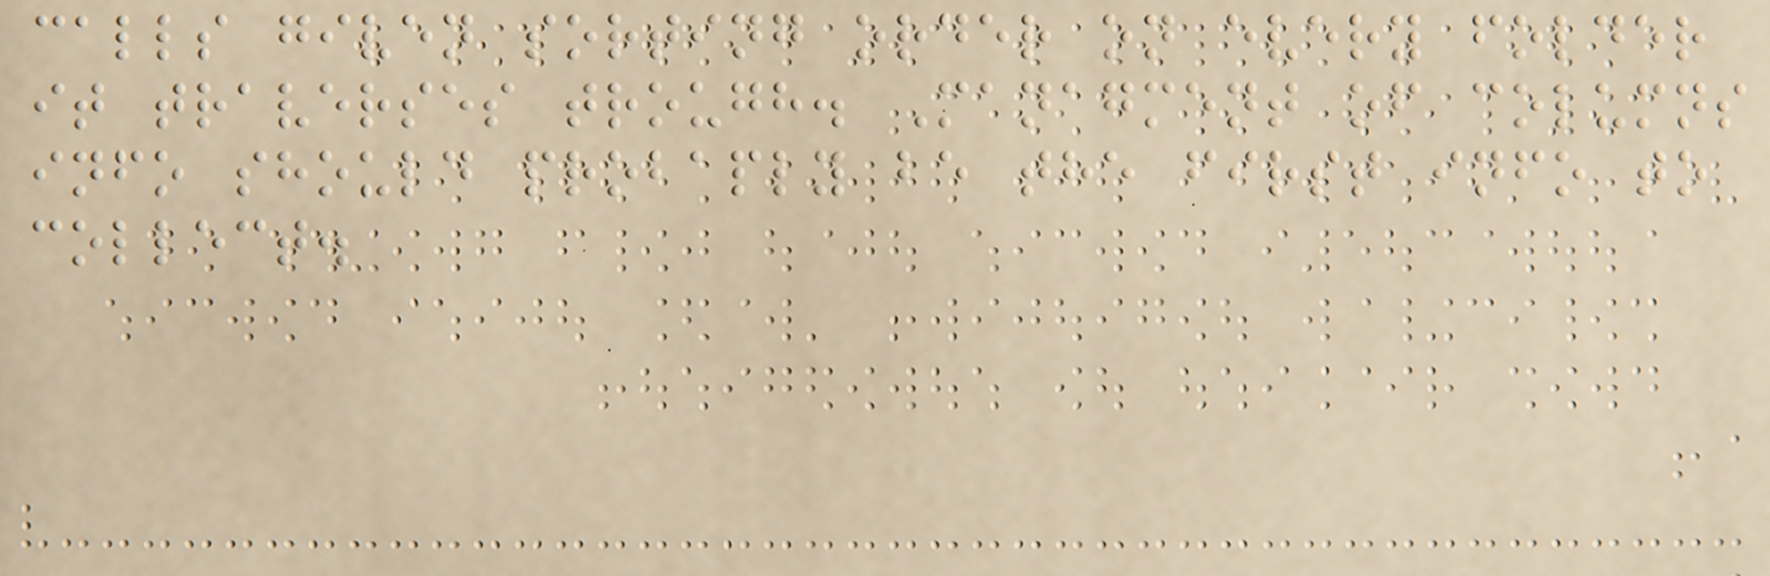calls given sorting order on every folder
it traverses trough. Managment of columns
info should probaply be the first info to
collect.
